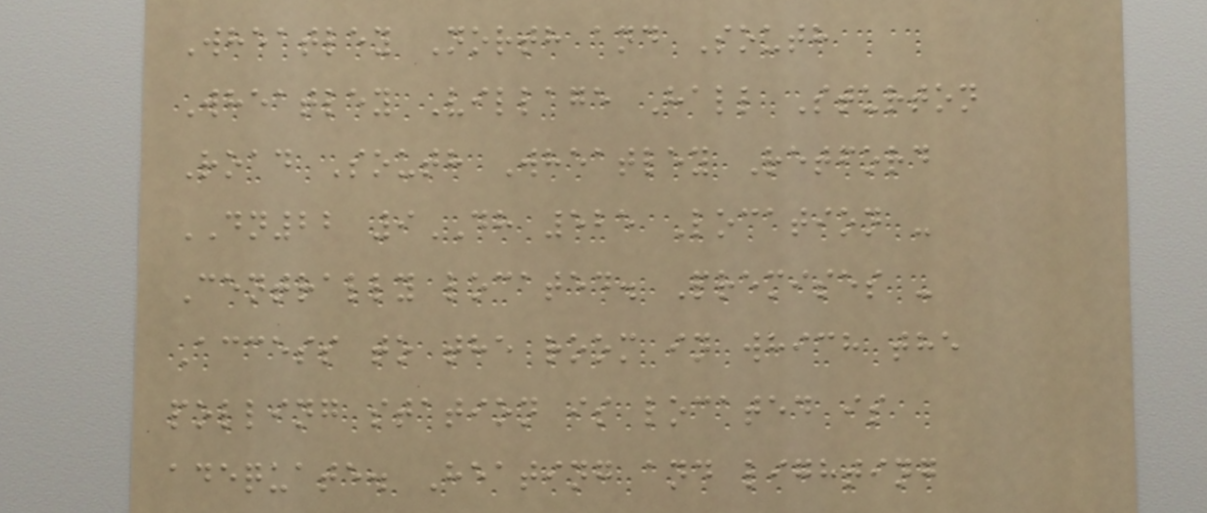Wheatley North and South
Wheatley Village Hall Sturton
Road South Wheatley Retford
DN22 9DH 525 Location -
Centrally located. Premises -
Access to the room in which the
polling station is located is
adequate. Heating and lighting
